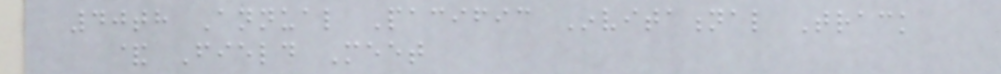40th Annual Pacific Invitational Track
& Field Meet
